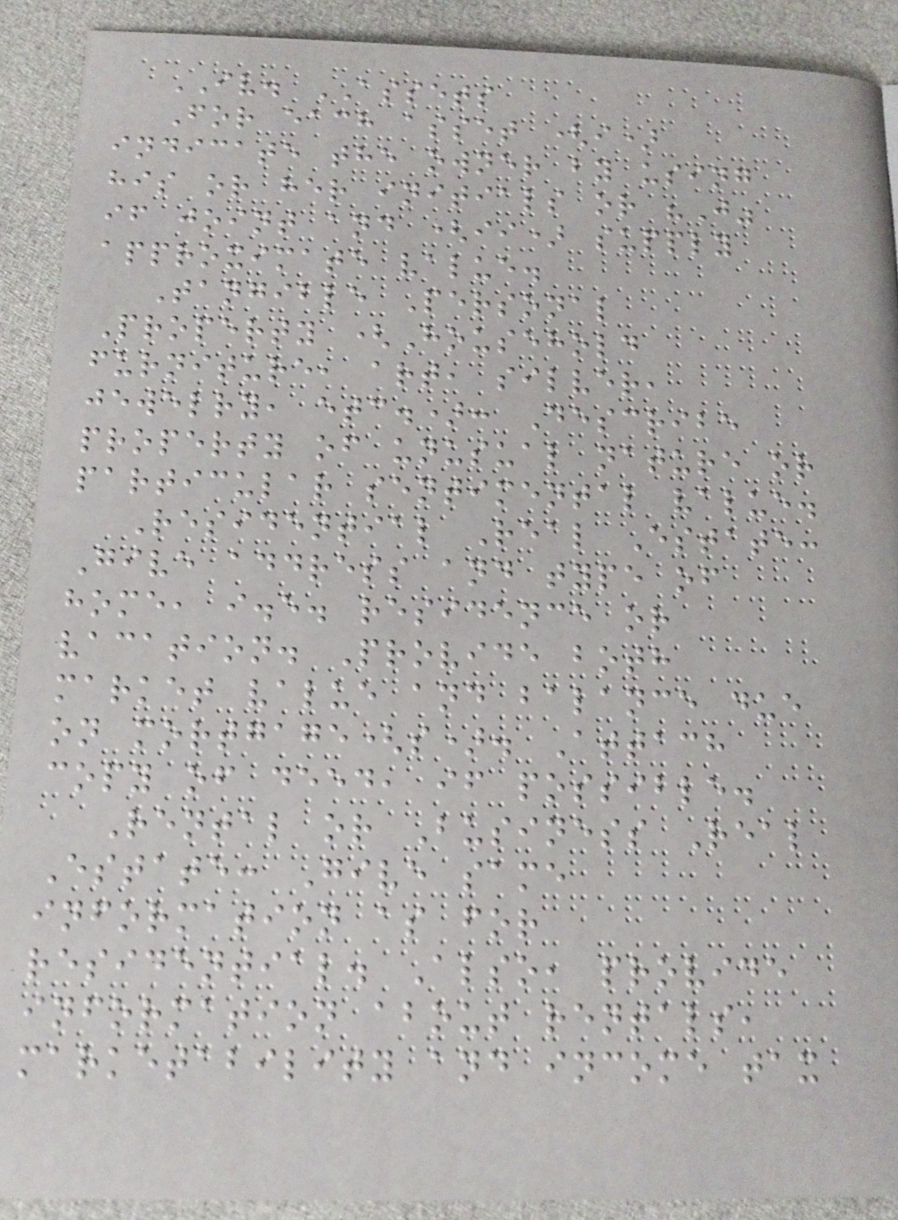IV. ASSETS
For each asset (i)
indicate the owner by using
his or her initials or "J"
if joint and (ii) supply
approximate value.
Tangible Personal
Property (Household
furniture, art, silver,
jewelry, etc.): Describe
property of unusual nature or
particular sentimental value.
Residential Real Estate:
Give address and type of
home, i.e. residence or
vacation. Provide both
market value and balance due
on mortgage(s). Attach
copy of deed, if possible.
Rental or Business Real
Estate: Give same
information as for
residential. Also, provide
information about rentals,
marketability and income tax
